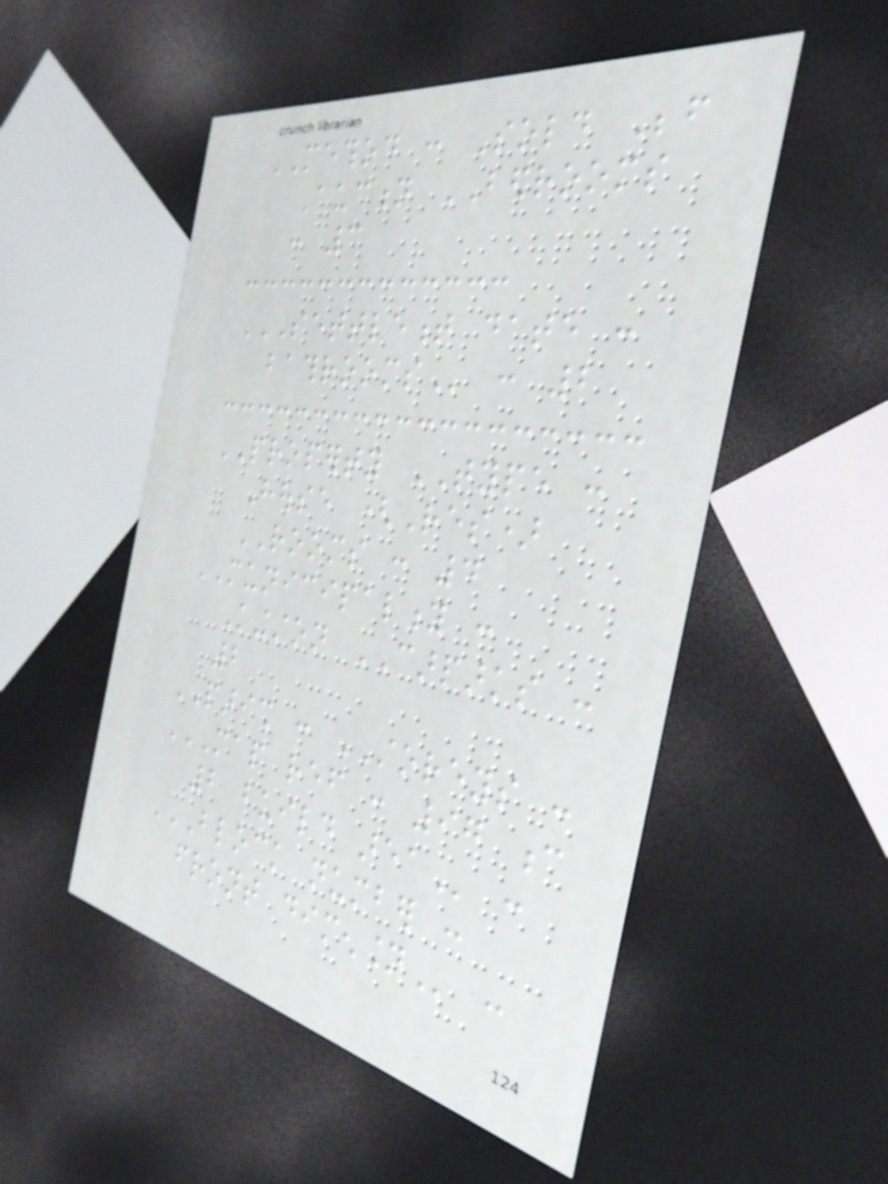METHOD : Sold Before
Auction BEDROOMS
: 3
SETTLEMENT DATE :
BATHROOMS : 2
PROPERTY TYPE :
House (Res)
ROOMS : 4
MUNICIPALITY :
Kingston CARPARKS :
2
PARISH : STOREYS :
MAP REF : 97 C
2 BUILD AREA :
BLOCK NUMBER :
FRONT DIMENSION :
